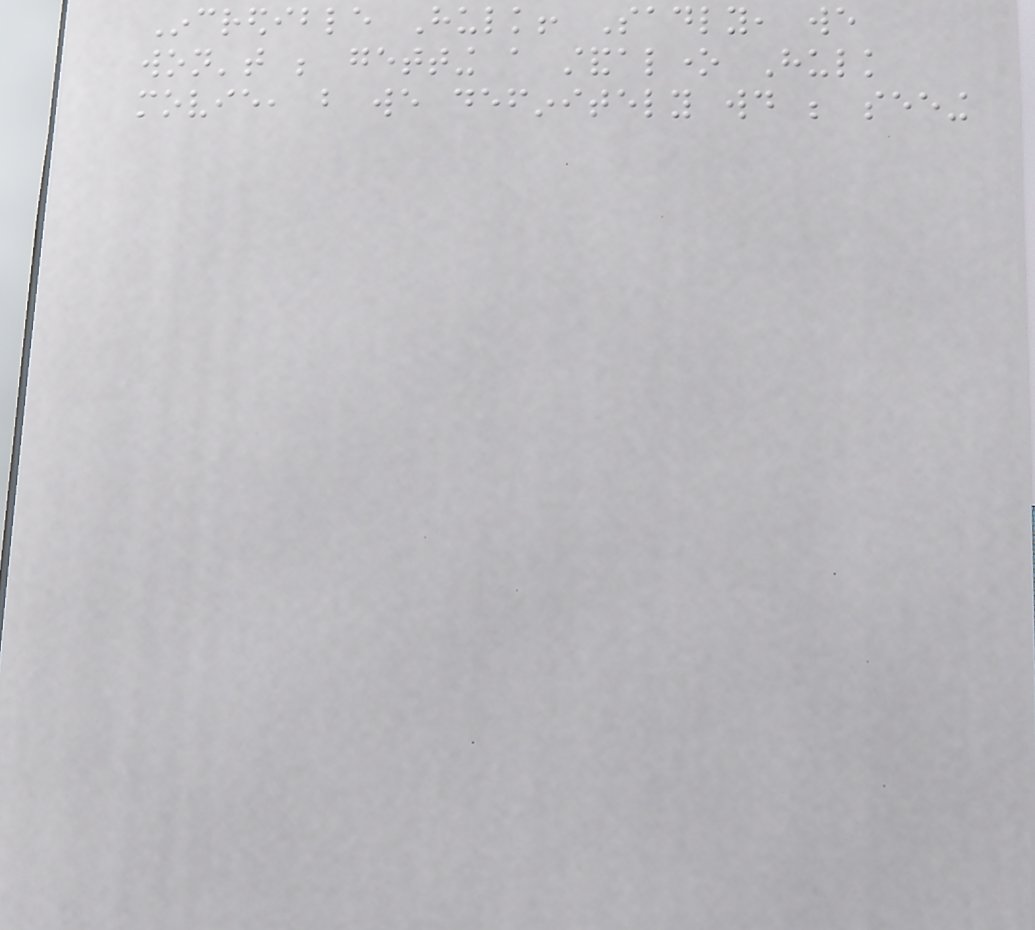Incredible Hulk! Sadly, we
won't be getting a standalone Hulk
movie, but we definitely would be seeing
